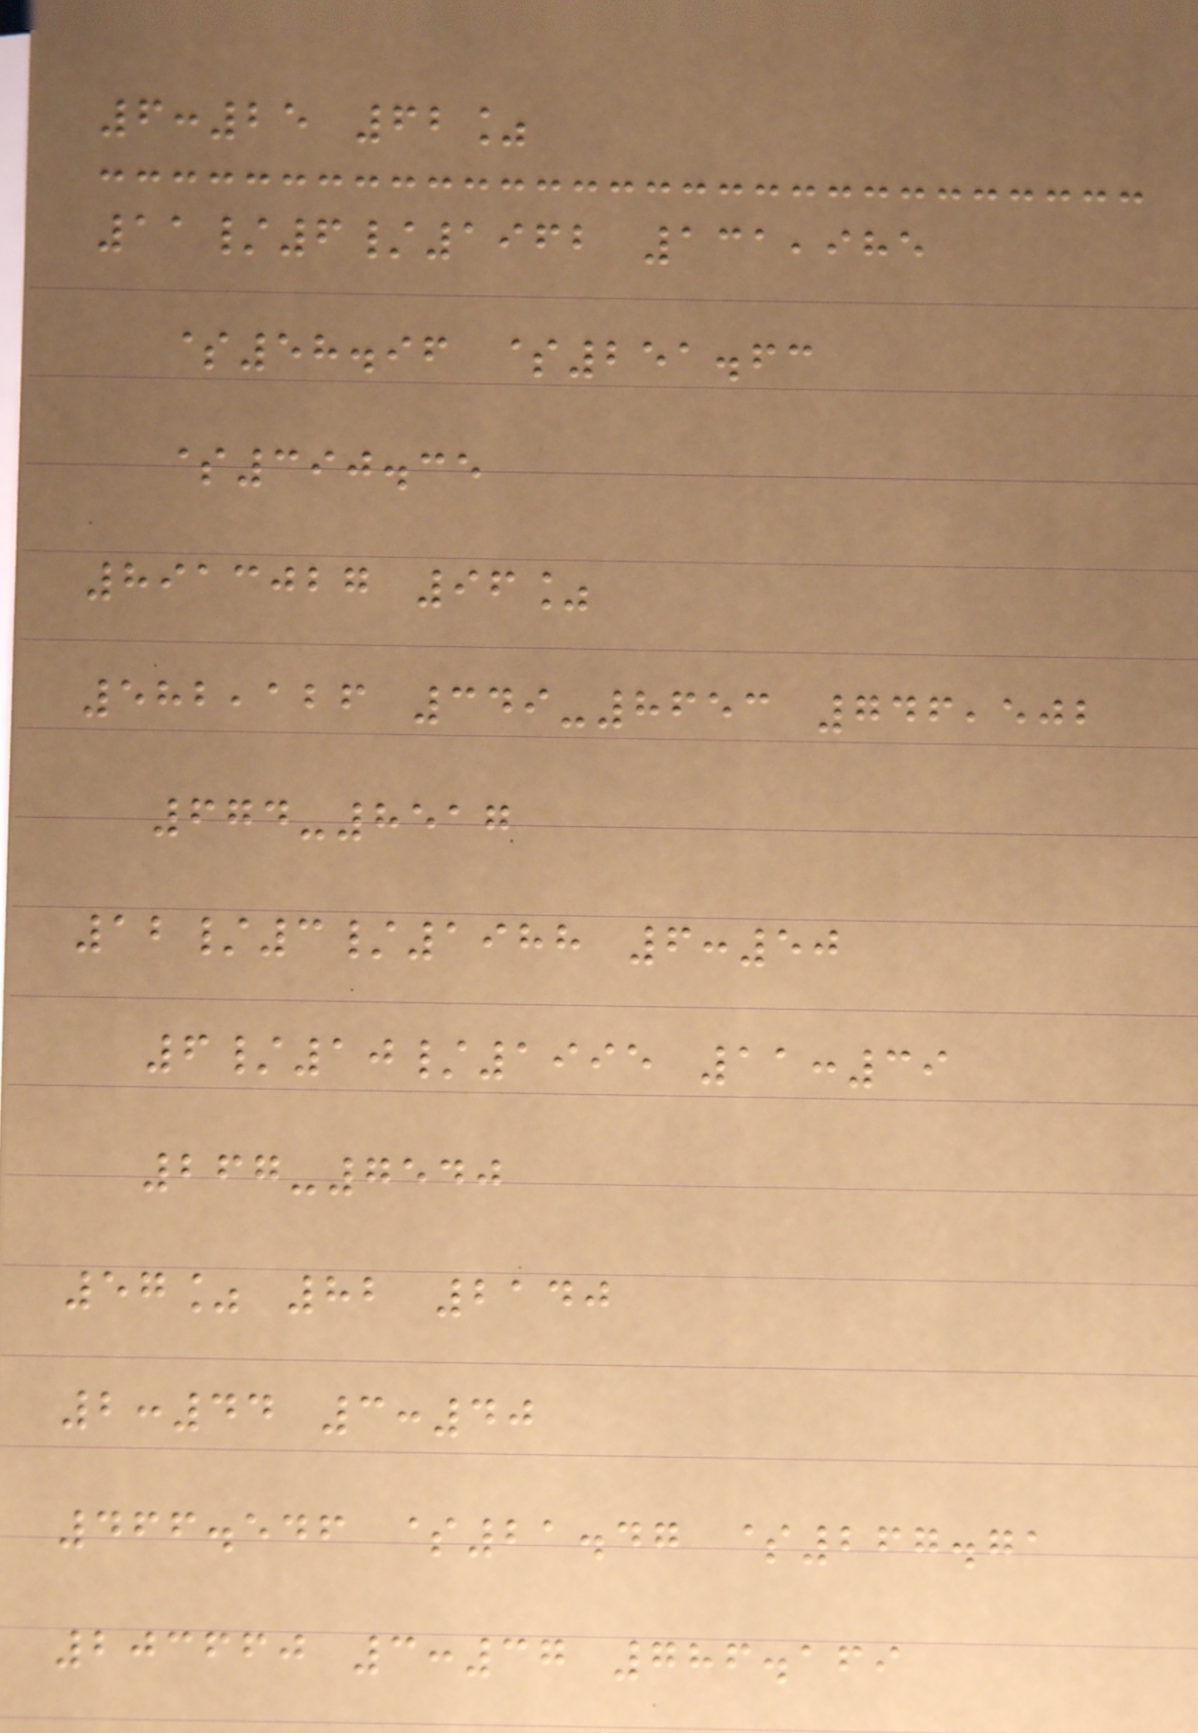6:25 62%
11/6/1962 131,985
$58.96 $251.63
$390.35
8913027 96%
582,126 349-8653 746,502
674-8517
12/3/1988 6:50
6/10/1995 11:39
267-7540
57% 82 2140
2:44 3:40
466.546 $21.47 $267.71
203660 3:37 786.169
